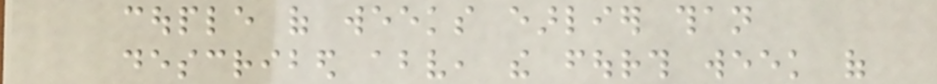couple of weeks earlier than
described above, the fourth week of
